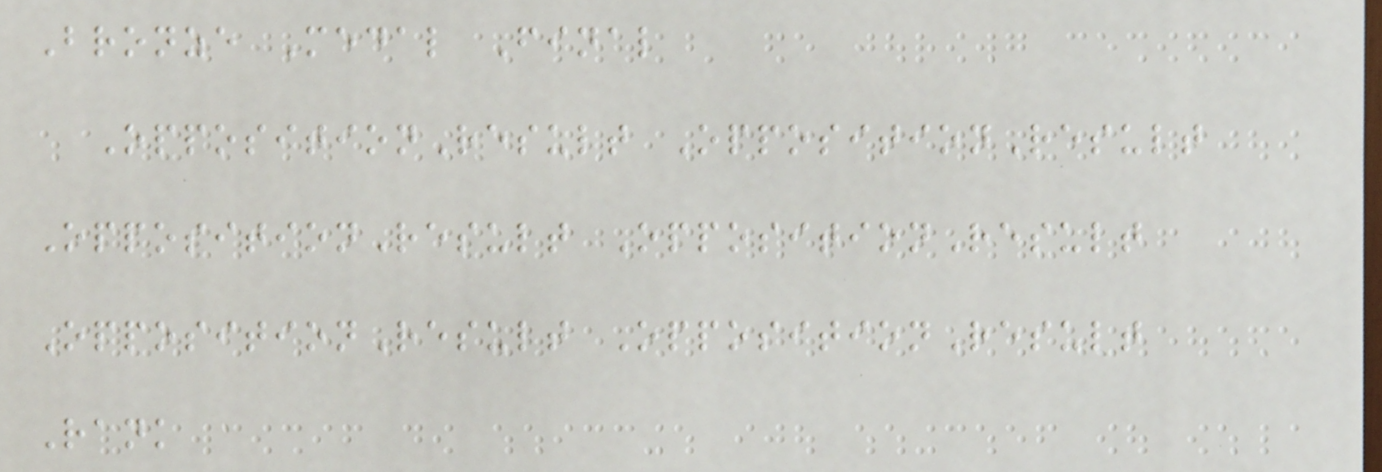Bronze Medal Final
OppositionResult OppositionResult
OppositionResult OppositionResult
OppositionResult OppositionResult
Rank
